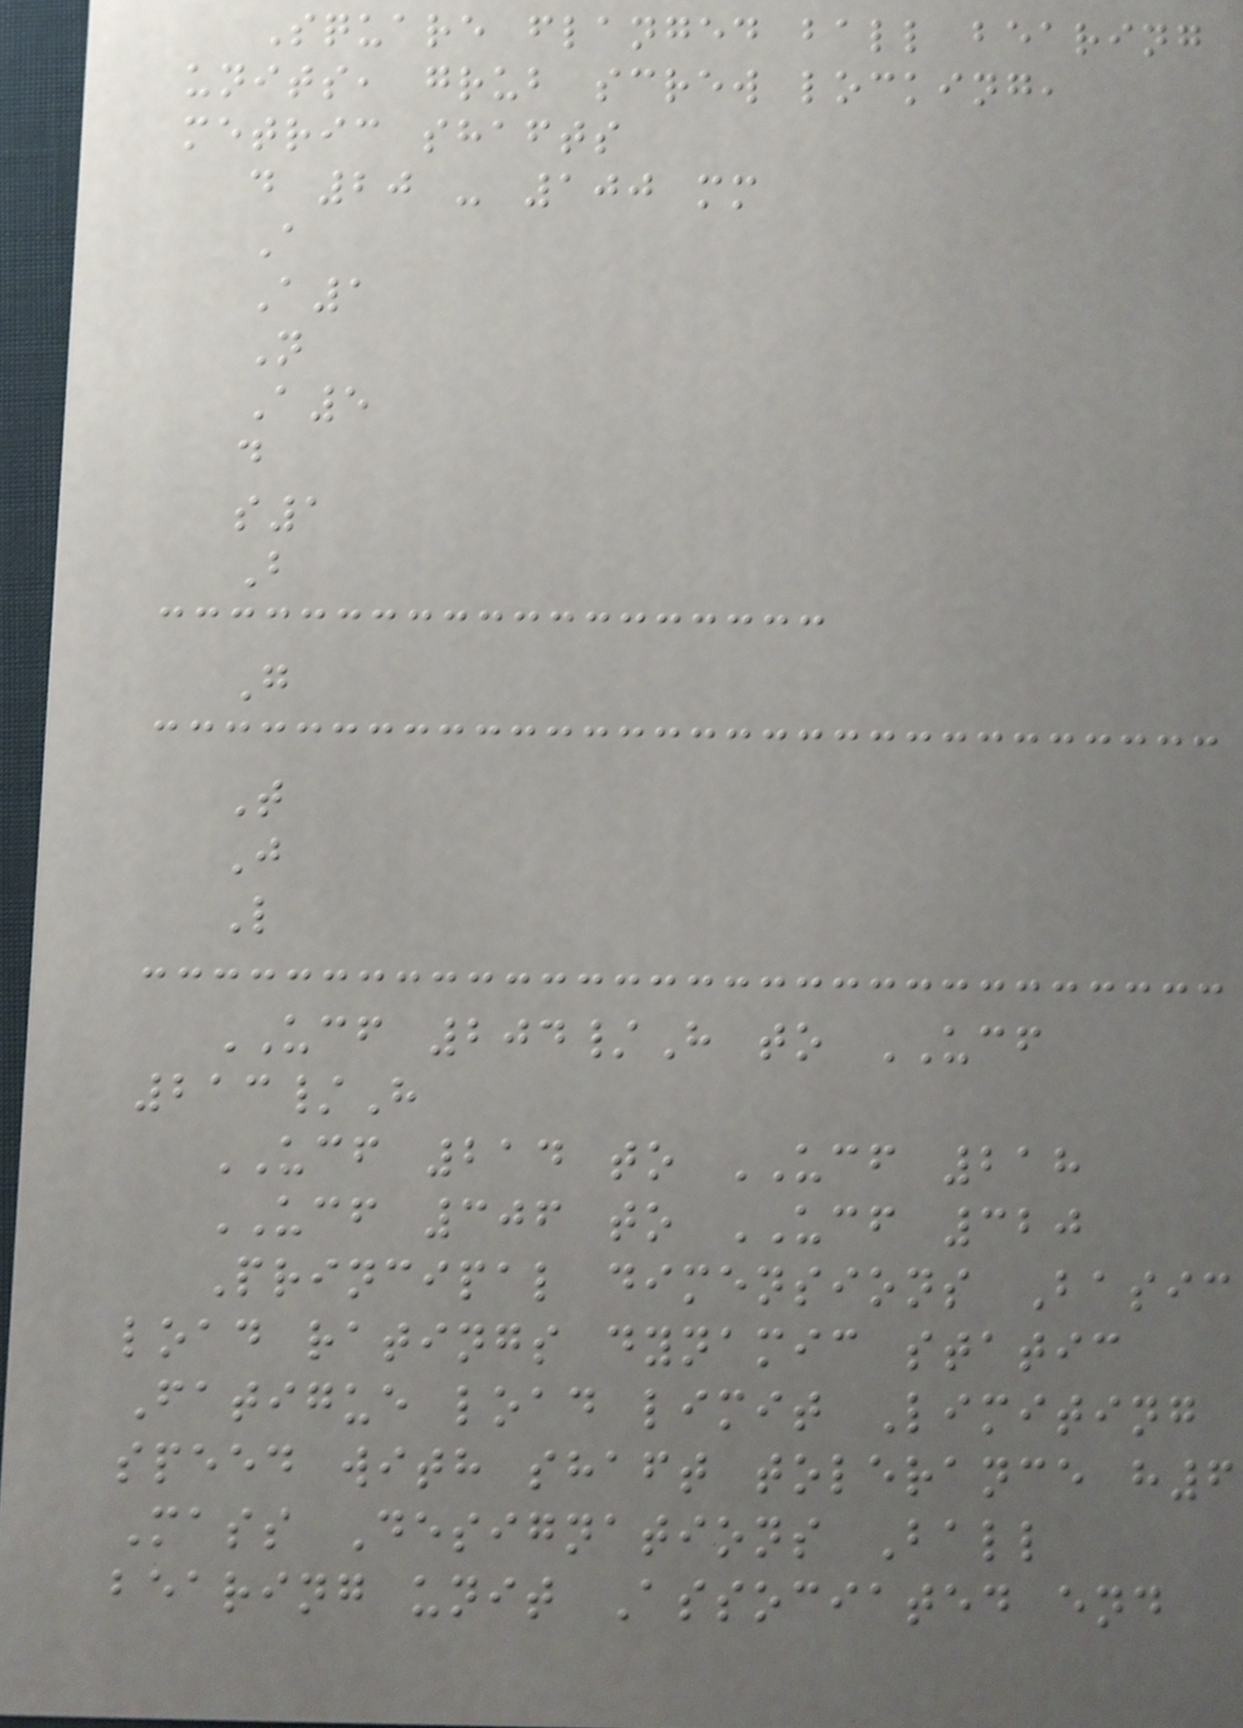Square flanged ball bearing
units, grub screw locking,
metric shafts
d 20 - 100 mm
A
A1
N
A5
d
s1
B
G
T
J
L
UCF 204/H to UCF
213/H
UCF 214 to UCF 218
UCF 306 to UCF 320
Principal dimensions Basic
load ratings dynamic static
Fatigue load limit Limiting
speed with shaft tolerance h6
Mass Designations Ball
bearing unit Associated end
